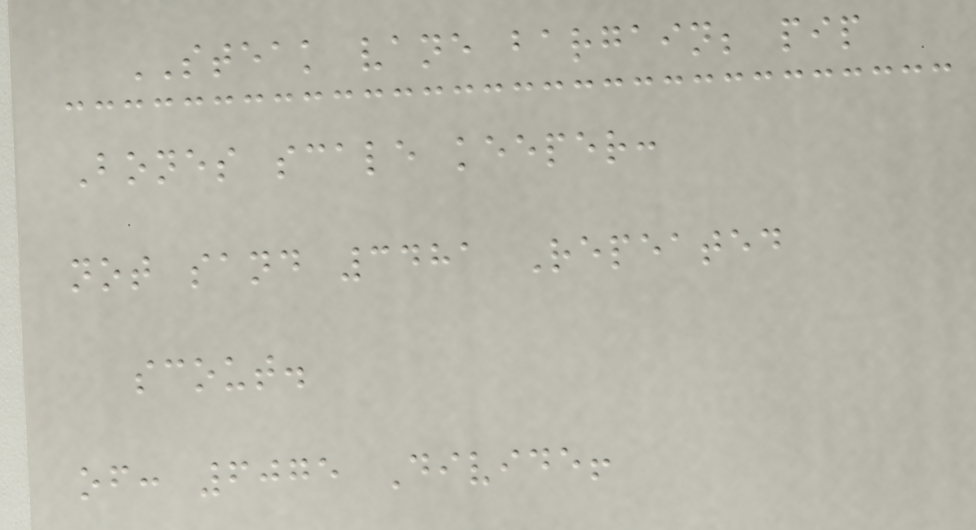STEAK vane bargain; pip
Bones scale keeper:
not sand 3481 Repeated
scout.
of: 6075 Divide!
